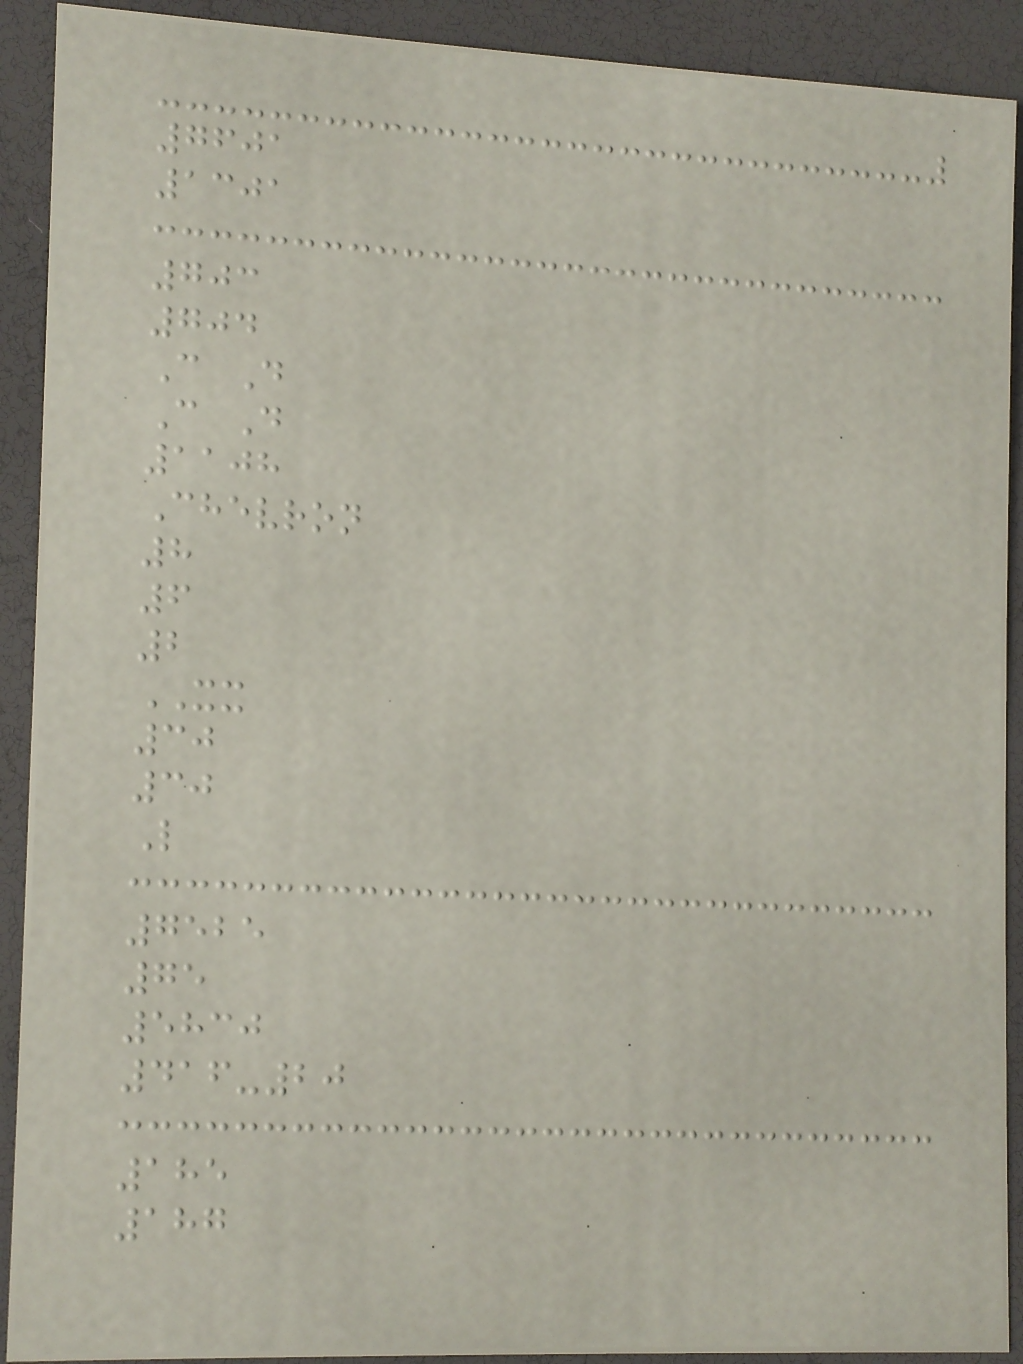7601
1301
703
704
C D
C D
1108
Chevron
8
6
2
XX
30
30
L
7525
75
5830
416-20
185
187
